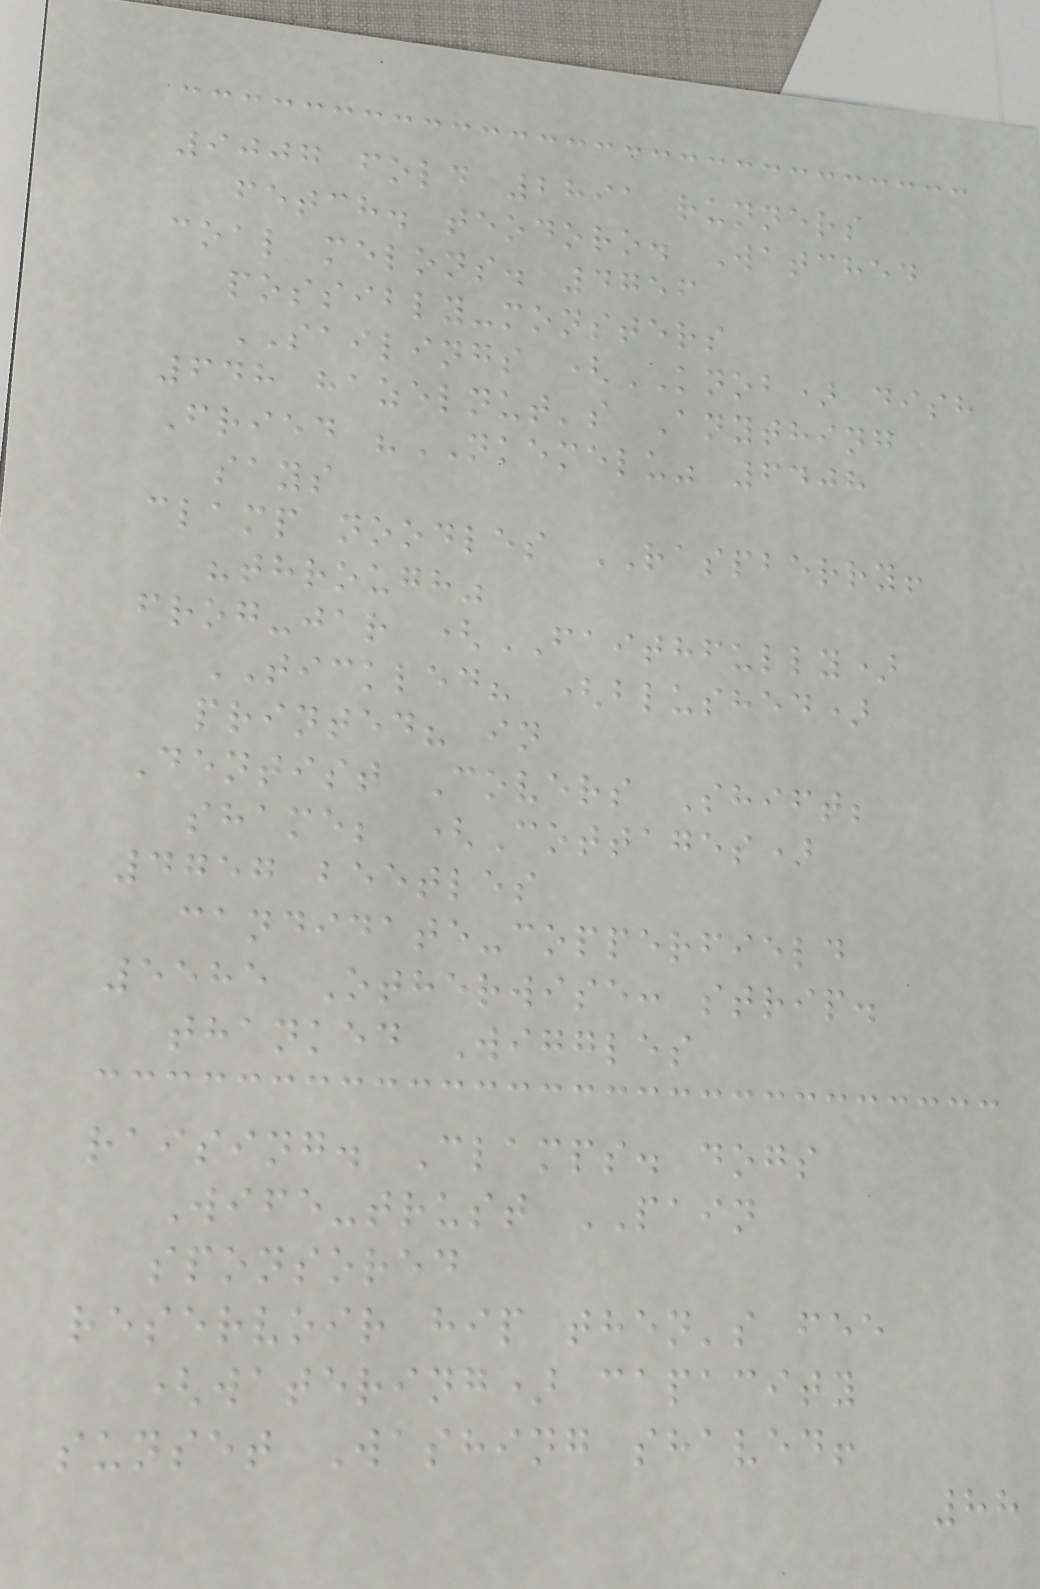9007 fold 2891 runners
fetch. teodoro. Watched
coal melons. 4756
possibly-monsters
SAILINGS (KNOB) dish
648 hazelnut's Anything
Fried "NKEMELU" 6408
says
clamp noodles RASPBERRY!
"through"
frog-jar (FAITHFULLY)
TICKLED? (blushed)
printed? in
Dentist Covers Shift;
shame; (Cottages)
4757 beetles
candidate-copperfield
5585 Otherwise: strip.
thanked Wiggles
raising. Clamps. dogs
Wife-trust PAIN
sponsored
reservoir hip then's fee
(watering) capacity
sunset Washing shaved!
88
